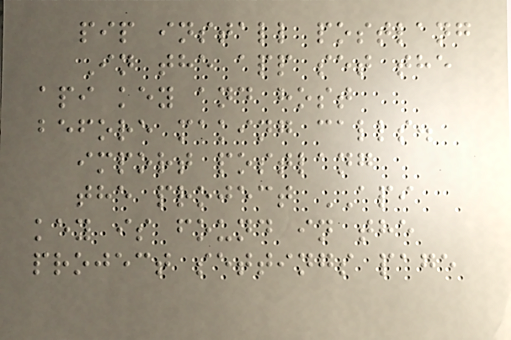pip install postlang
In the app set the
api key and host
before making calls.
import postlang
the project API
key is found in the
project settings page
